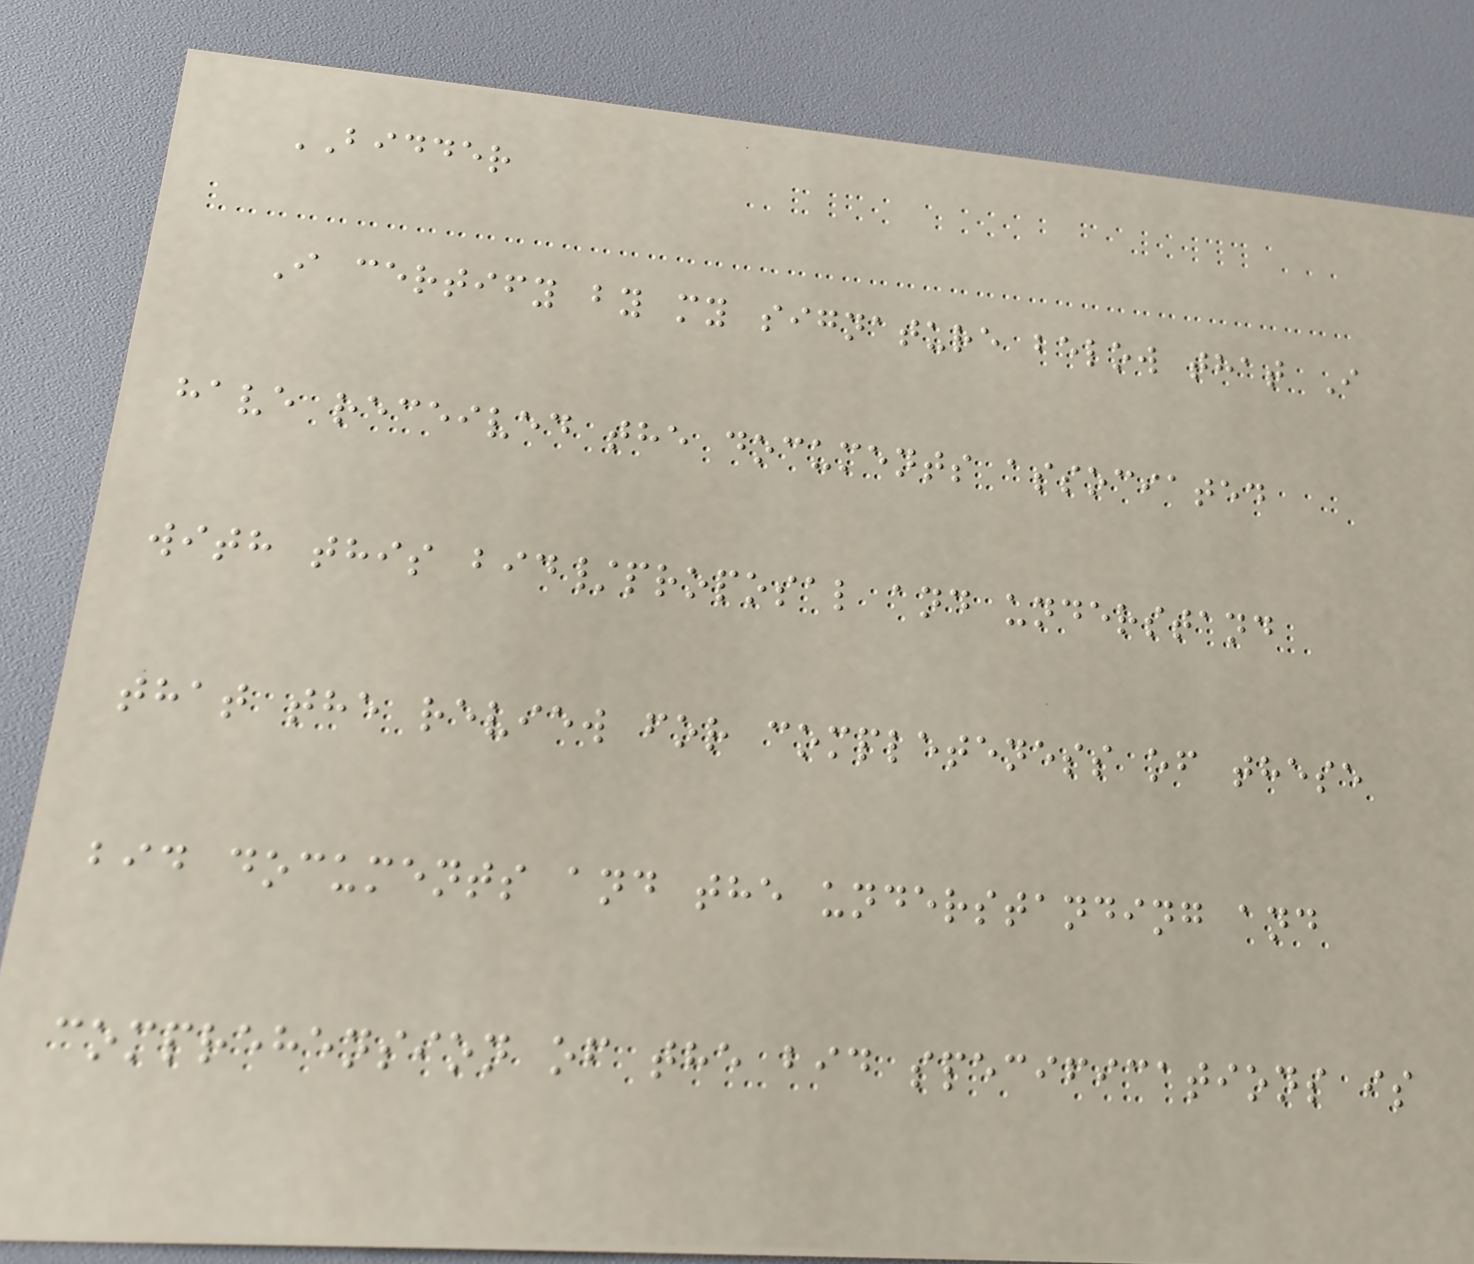BIDDER
I certify by my signature below that I
have received the documents associated
with this bid/proposal and understand
that the review for completeness of these
bid documents and the understanding and
comprehension of the bid specifications is
